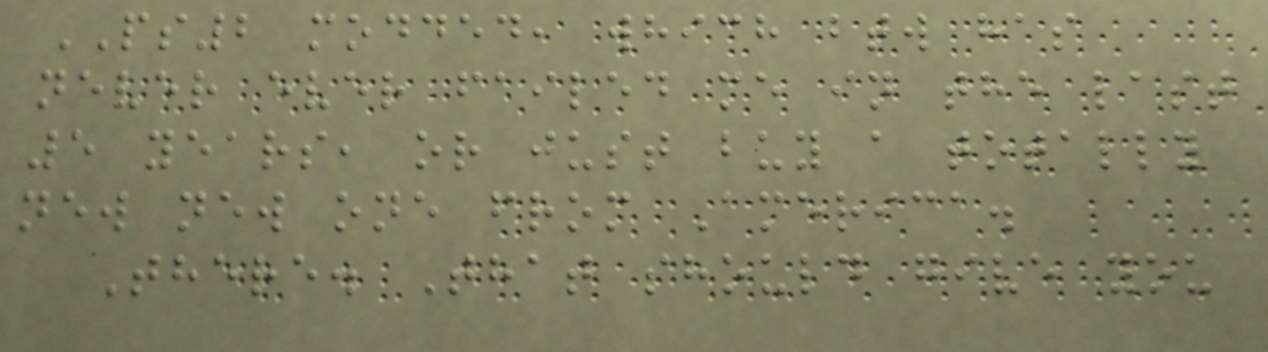PS2 modded, which btw has
never ever failed me in the last
5 years, or just buy a totally
new new one from America.
There. That should give you
